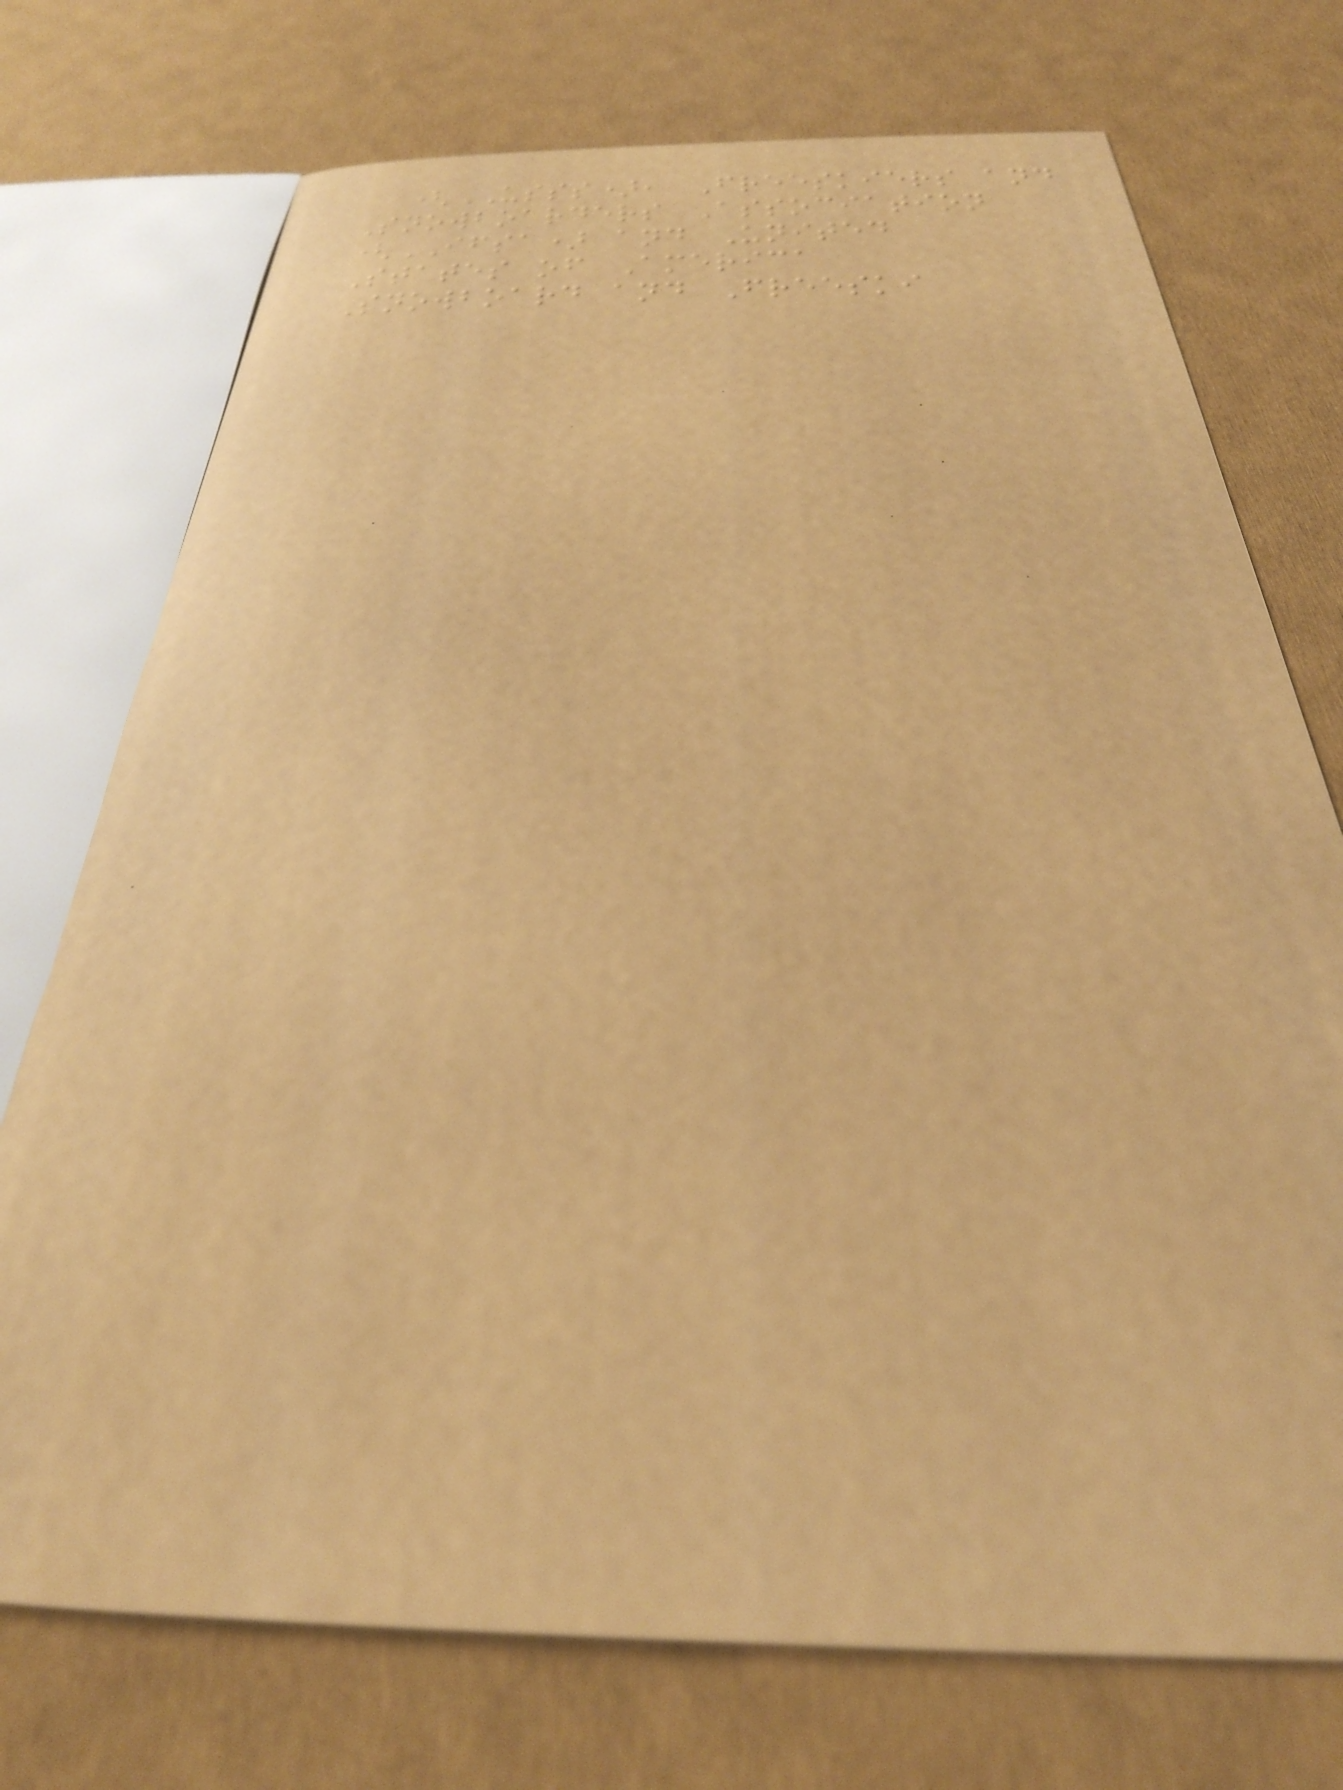(USSS), Freeskiers and
Snowboarders Association
(IFSA) and United
States of America
Snowboard and Freeski
